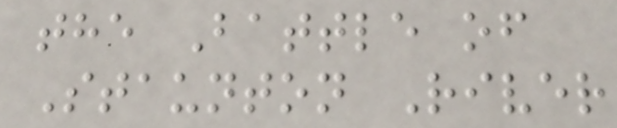the Battle of
Staunton River
